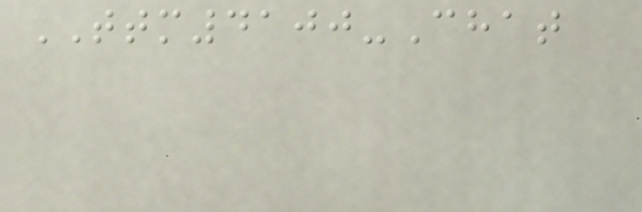TTM4100-Chat
